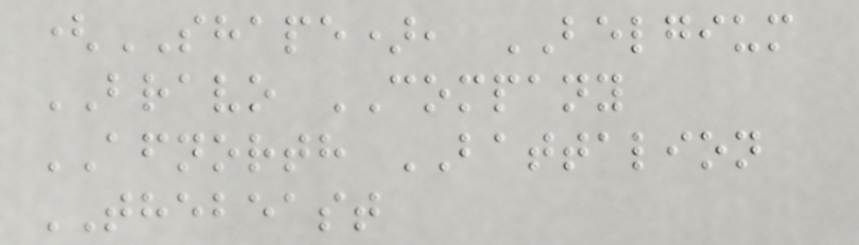(SHAPE), BELGIUM
BRAVO COMPANY
AFNORTH BATTALION
THEBEAST
